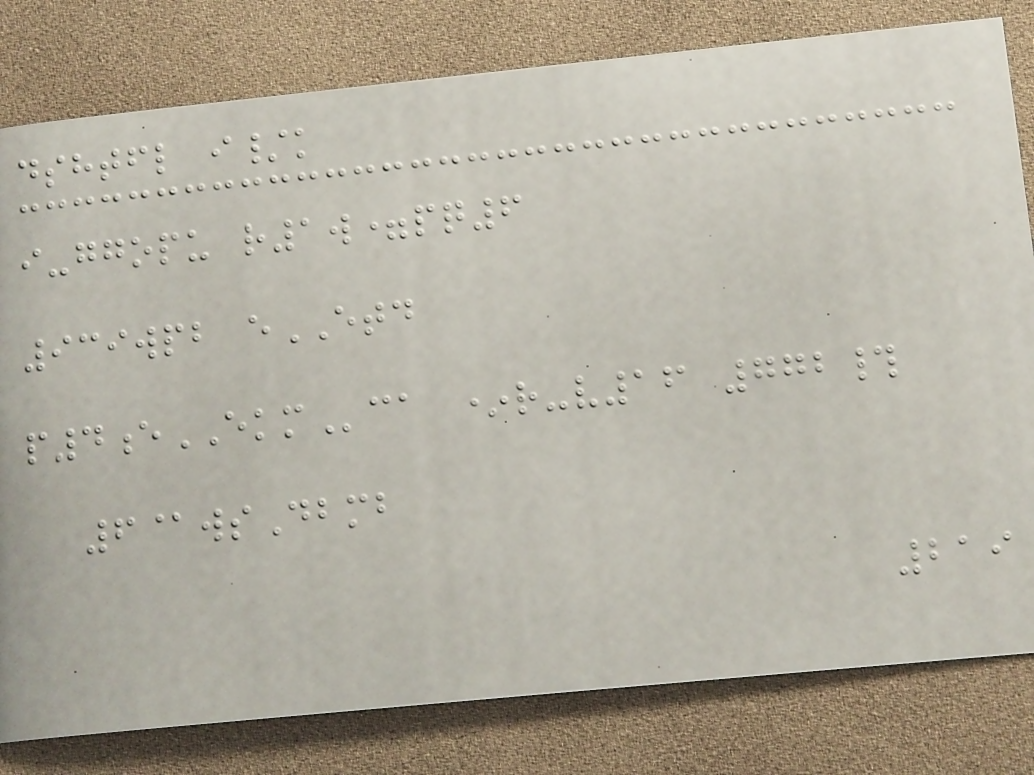dshtfl i/k
i-ggopu r1w=pq6
939wpb eETD
p4eEKMca *r-v16 772#
6@wsDbmb
219
